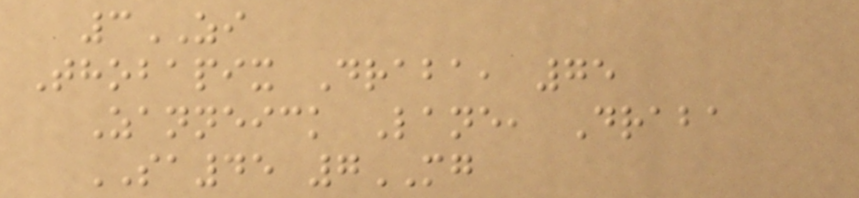3ZI
Thobapix Draba, 75
Zanneick Lane, Draba
SA45 7MG
